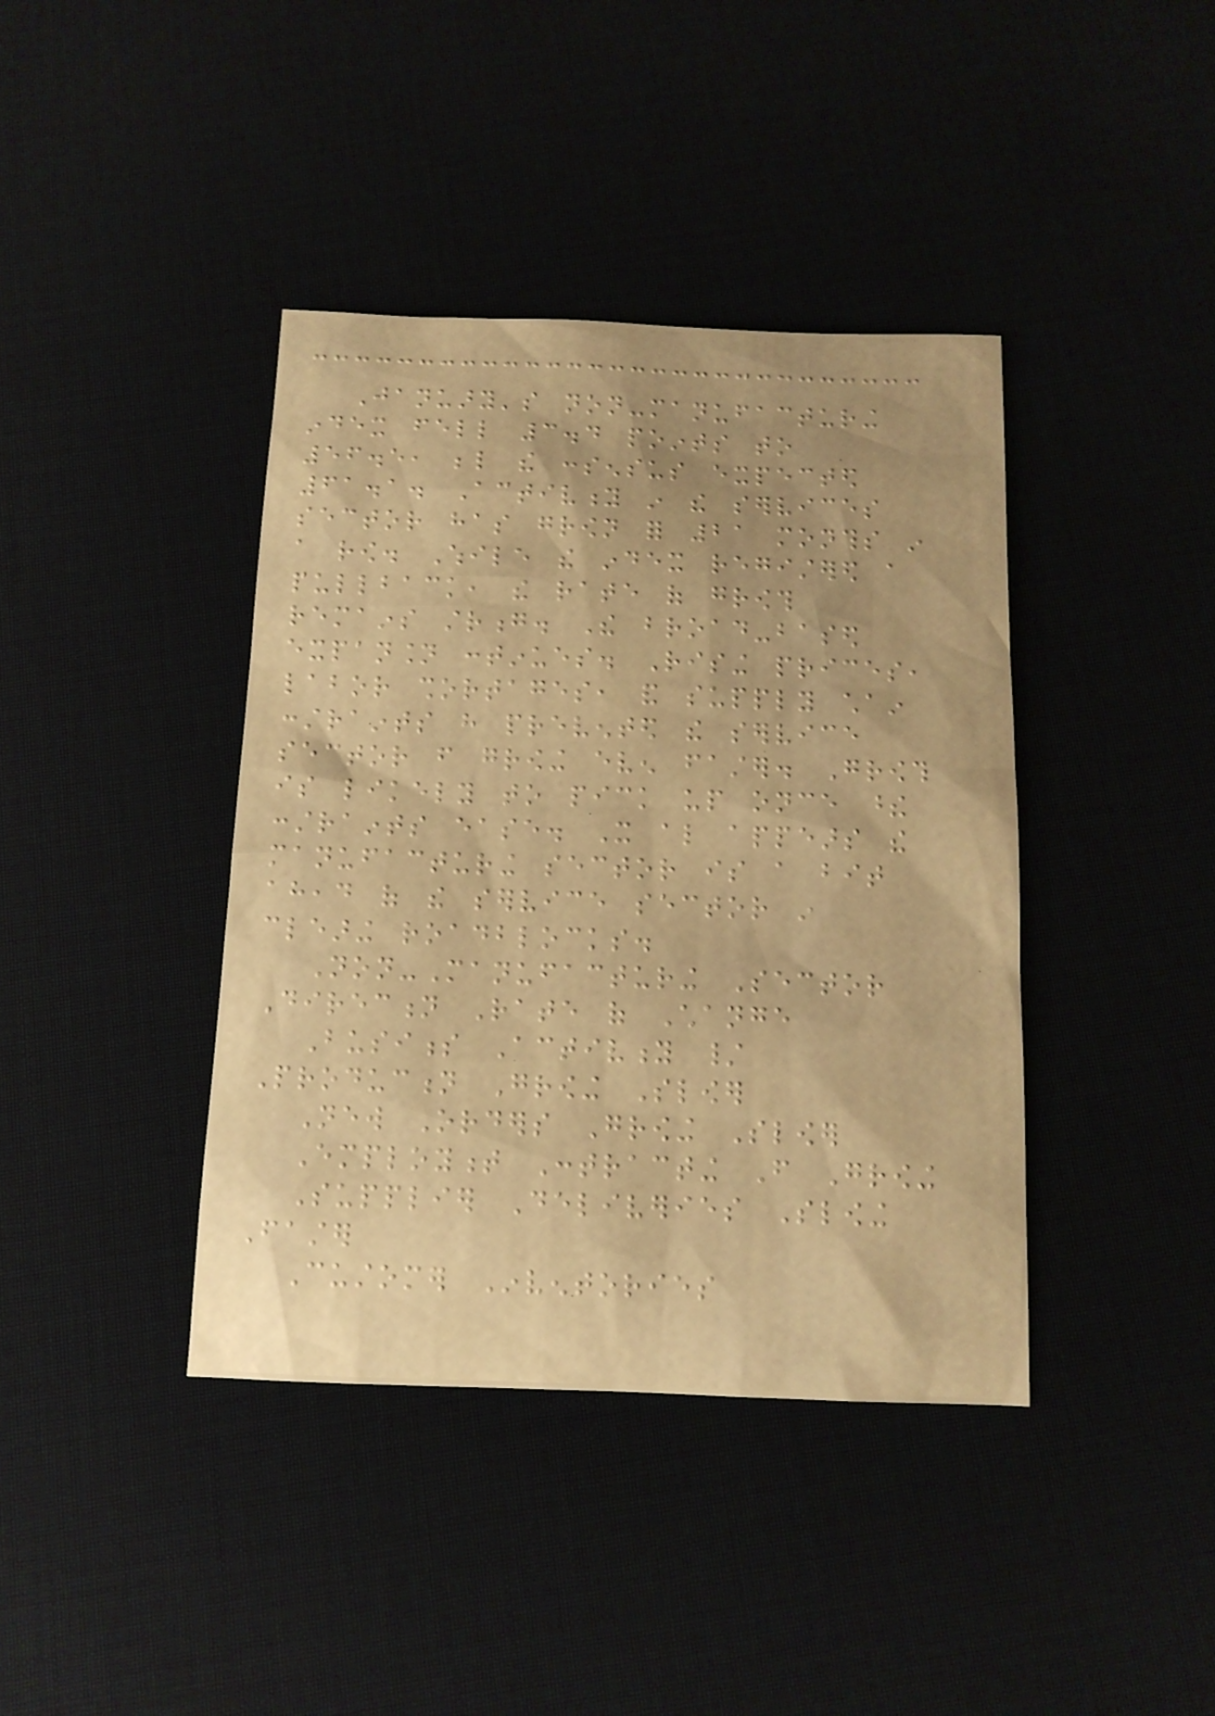January's non-manufacturing
index fell 3.4 points to
56.5, below the consensus expected
61.1. Activity in the services
sector has grown for 21 months in
a row. While the index registered a
pullback, the rate of growth
remains strong. The broad-based
expansion continues. Rising prices,
labor shortages, and supply chain
constraints have prevented the service
sector from growing even faster. Growth
is likely to pick up once these
constraints ease. It also appears the
manufacturing sector is a bit
ahead of the service sector in
clearing roadblocks.
Non-Manufacturing Sector
Direction Rate of Change
Business Activity /
Production Growing Slower
New Orders Growing Slower
Employment Contracting From Growing
Supplier Deliveries Slowing
Faster
Customer Inventories
